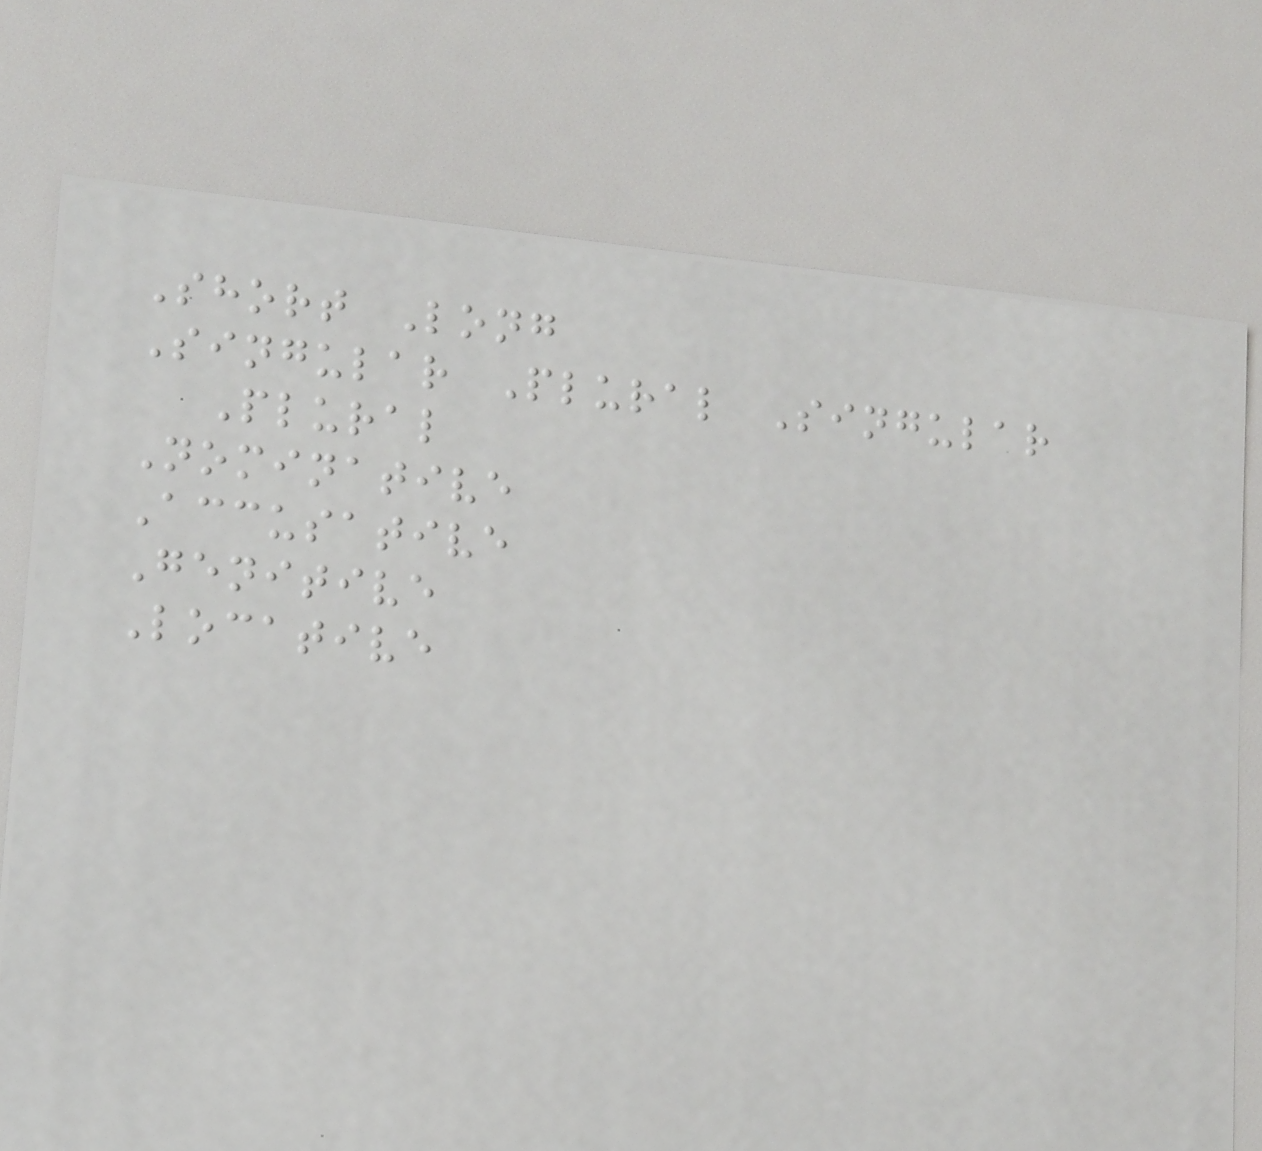Short Long
Singular Plural Singular
Plural
Nominative
Accusative
Genitive
Locative
